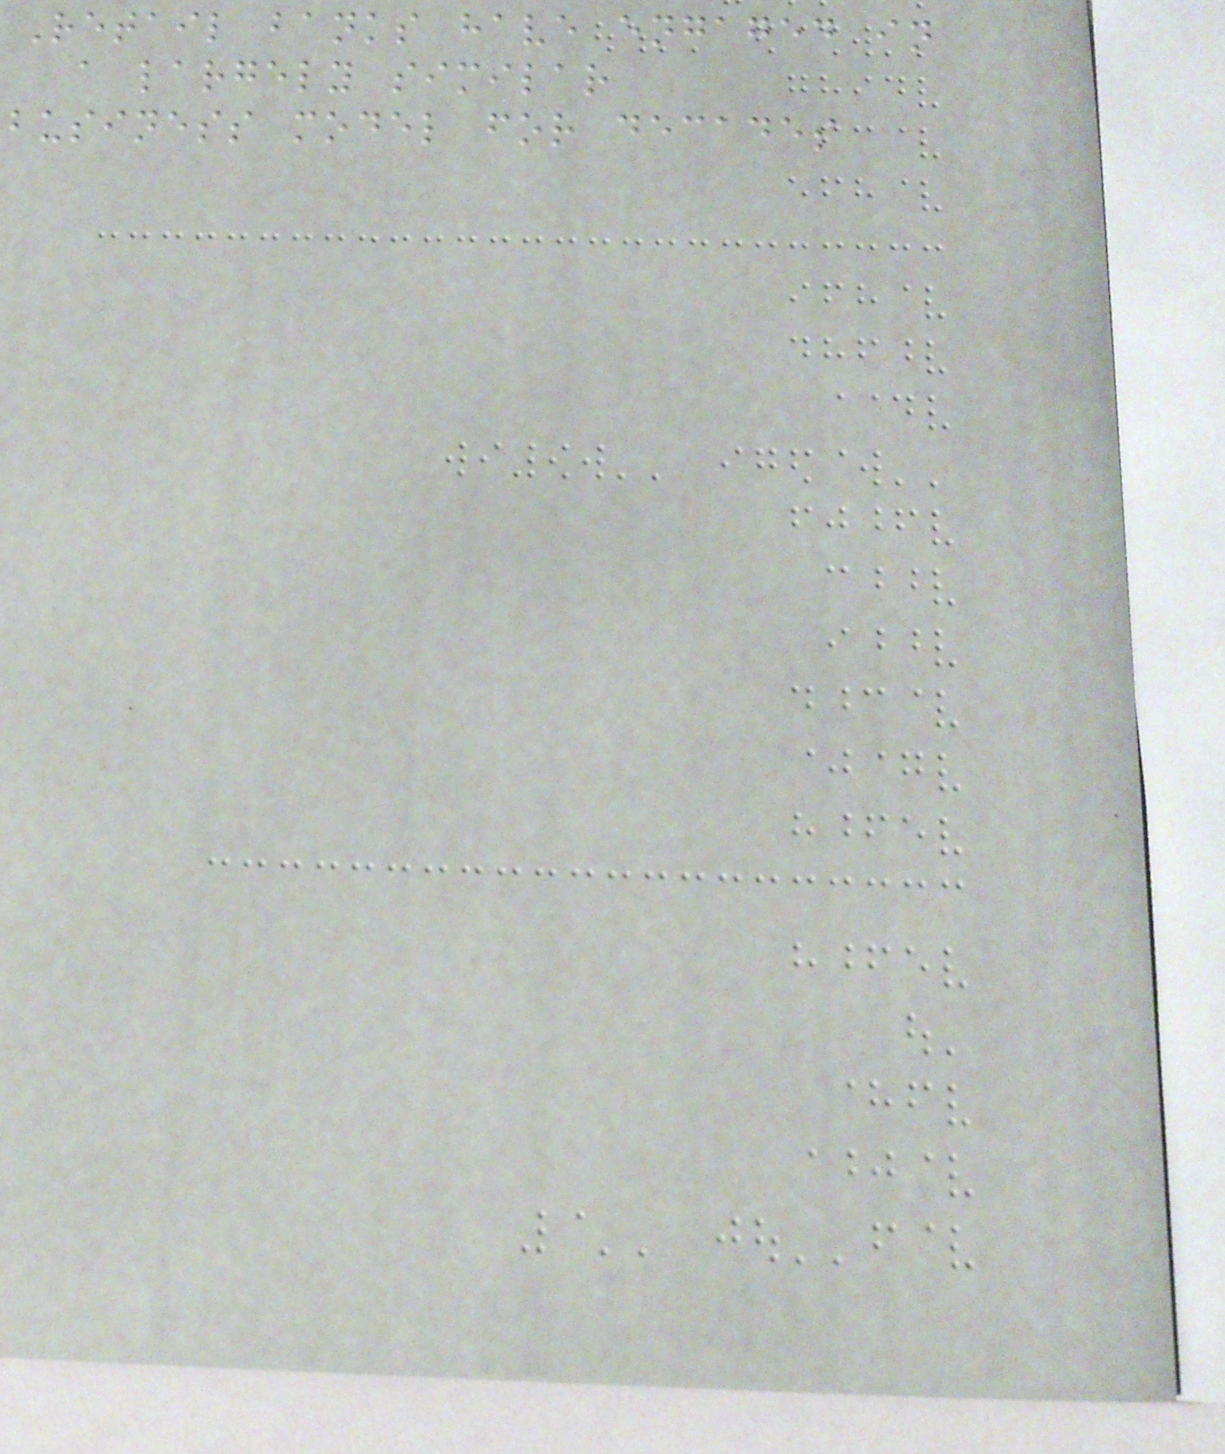Retail banks have engaged in
a largely similar
business model for decades
